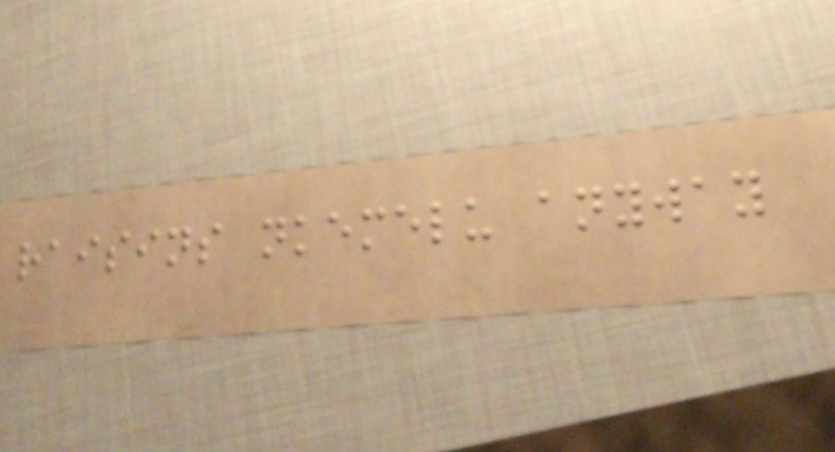raisins nkemelu anyway
